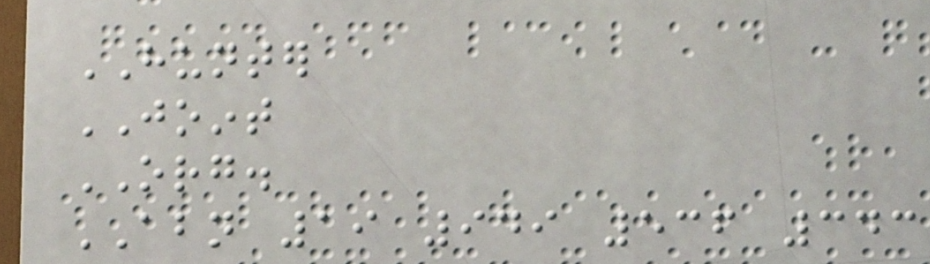HUNTER
JOINT
ORG.
ABN 19 949 536 343
